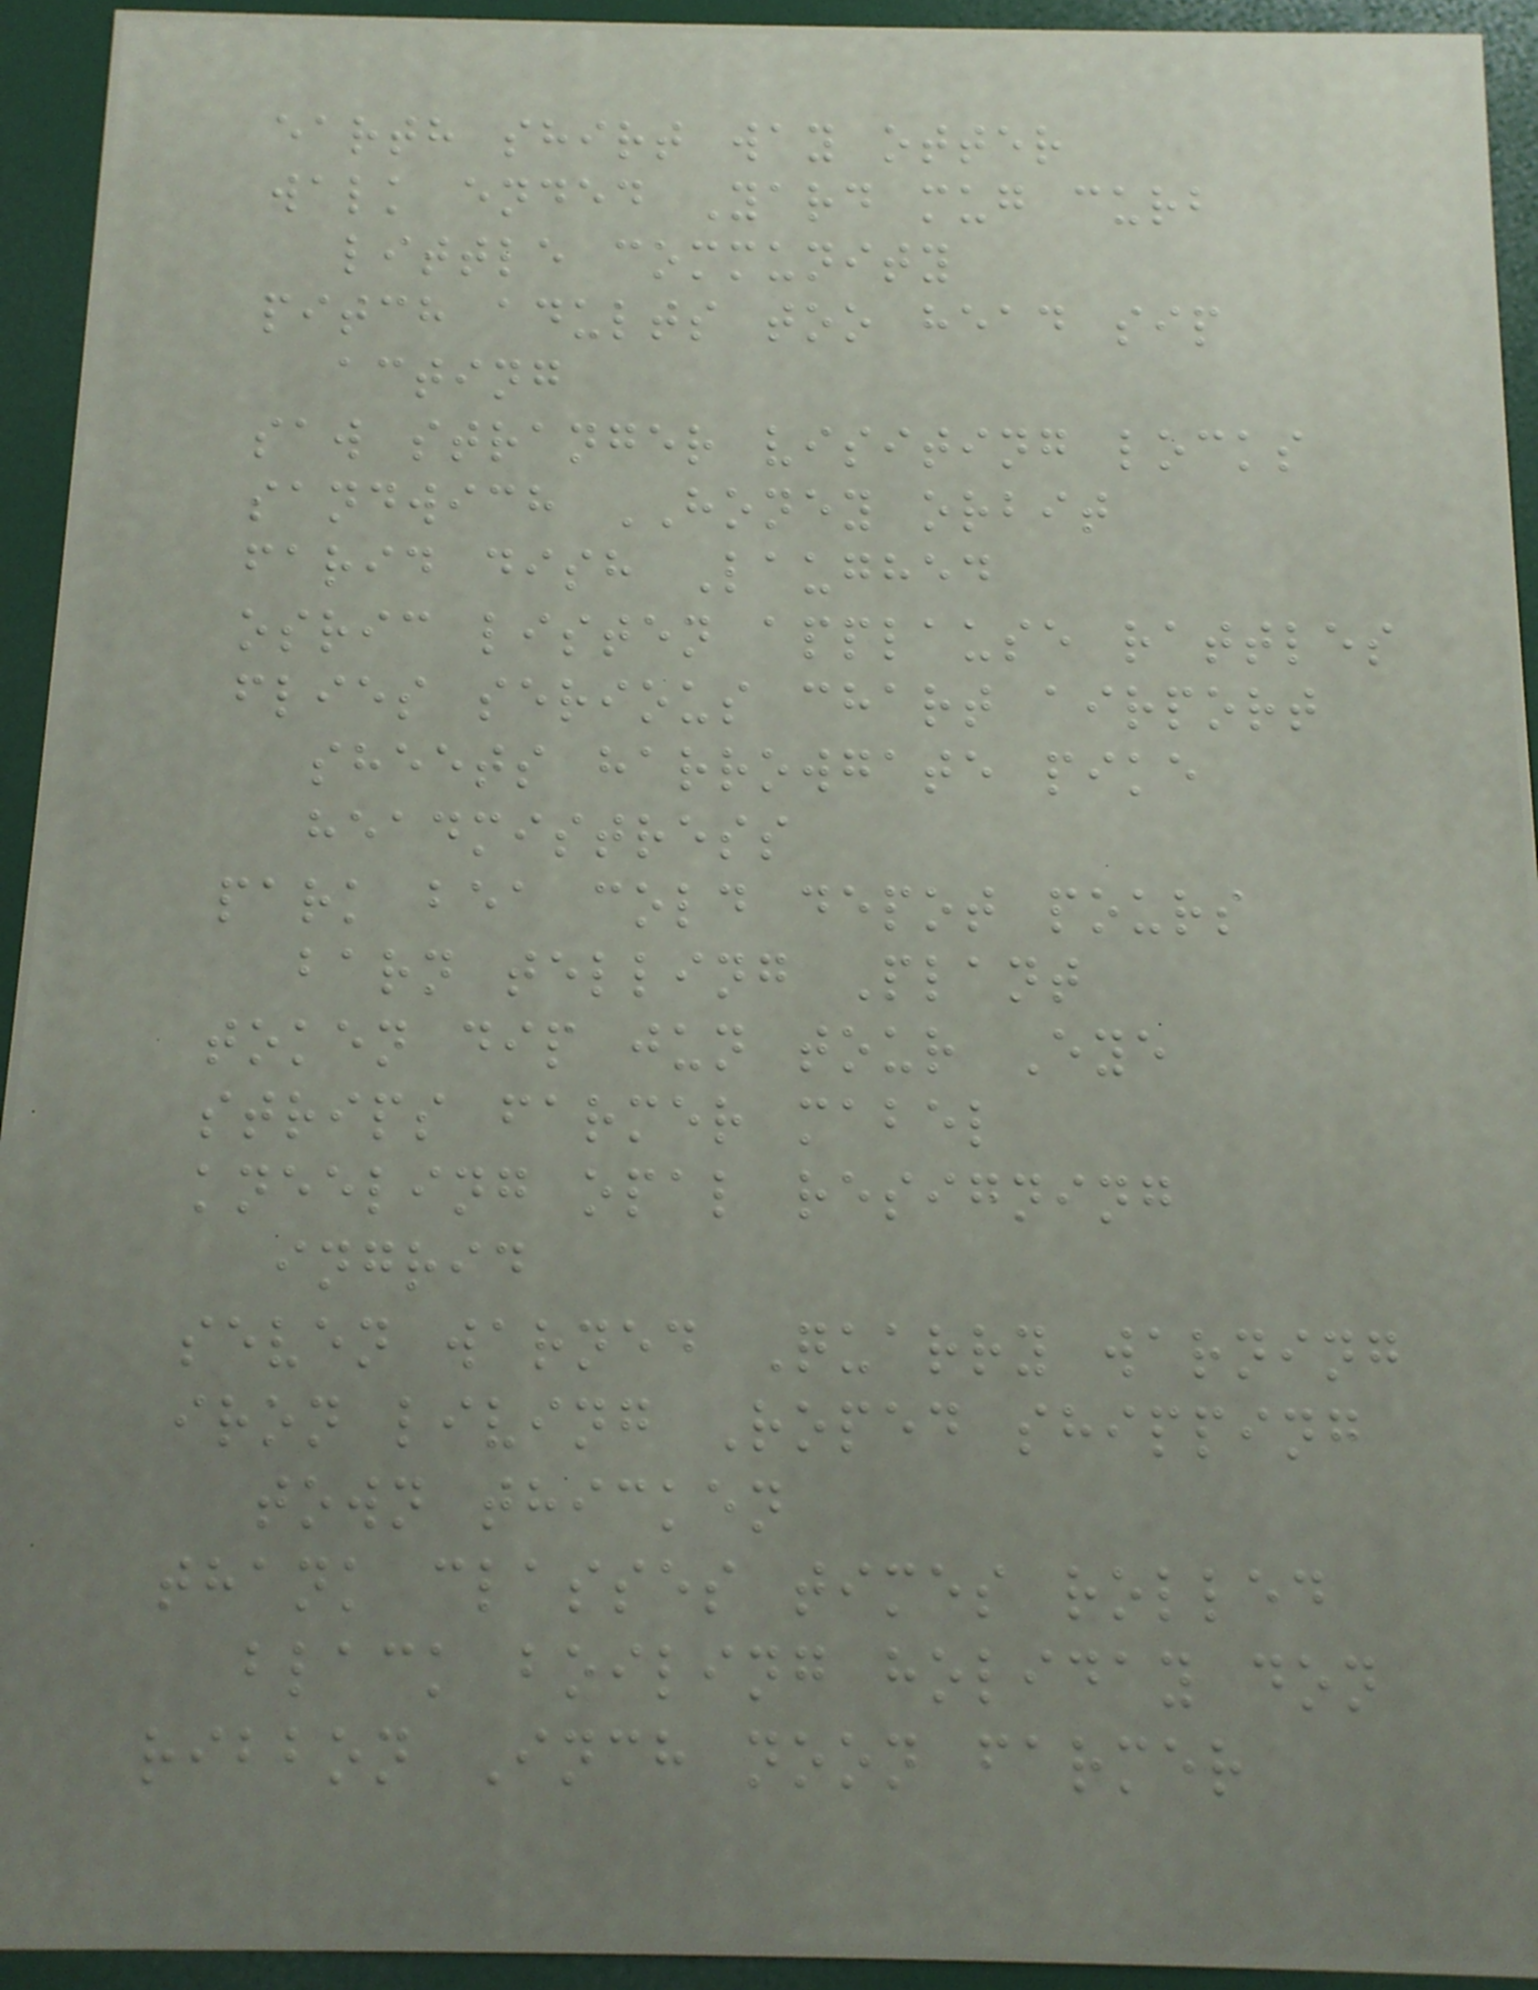earth shirt way otter
walk ended Yard mug curb
little community
pitch adults too head sip
acting
saw stranger visiting locks
sandwich HONEY orbit
farid dish Laughed
osric listen applause rattles
flies serious chart airport
sheets harrowgate pike
headmistress
park bea cold depot pours
barn telling Plant
token dip jun tour Eye
strips farmer mabel
kneeling opal resigning
ingrid
seven warned Quarry warning
iron living Roped shipping
town thicken
thank classes times rolled
black boiling holiday don
ribbon Inch noon farmer
